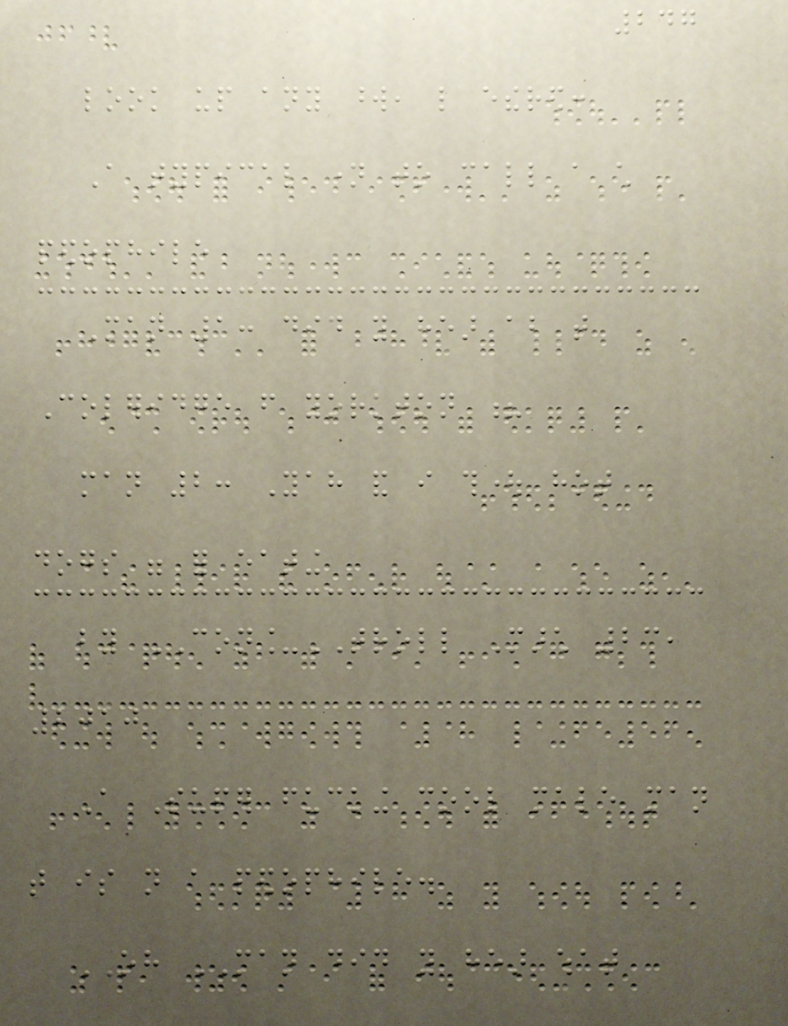247
look up any word, like ethered:
A typical name to call a child
pedophile
Man 1: did you hear about that
Coleridge from yorkton ?
man 2: Yah and i thought hot
dogs were for eating
by CON_TROLL March 23,
2010
A Super fucking cool male man
that is not a pedophile.
OH MAN did you hear what
